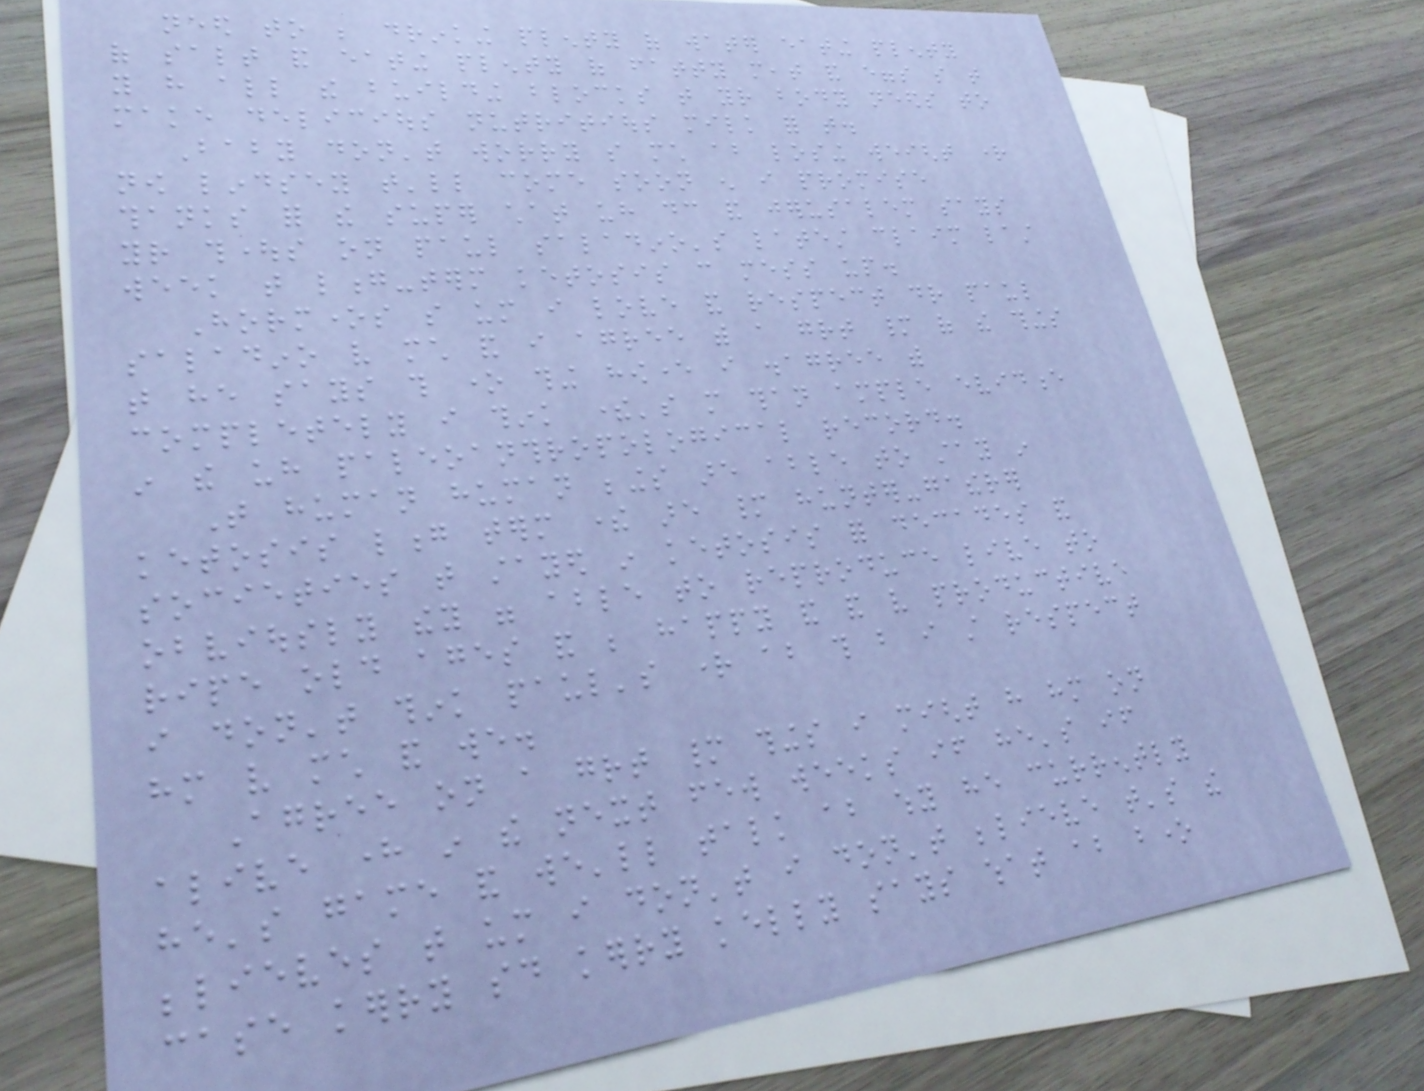need to be drinking plenty of water eating plenty
of salt and eating plenty of fatty meat and eggs so that
you have all the building blocks that your body needs to
make delicious nutritious milk for that.
Baby don't worry so much about losing weight right
now lindsey that'll come soon enough i promise
thanks for the super chat uh dc and jerusalem says
your thoughts on paul saladino's latest claim last
week that long-term ketosis can mess up.
Hormones so um i love and respect dr paul
saladino very much and i agree with a great many of the things
that he says this one thing however i disagree with
completely i think there's more than ample evidence
in the uh paleoanthropological record.
That human human beings are able to stay in
ketosis long term there are many hunter-gatherer
societies that stayed in ketosis for decades and
obviously they were able to reproduce live to
ripe old ages and be happy and and very productive
i don't think paul's right about this but i still respect
him very much and we.
Agree on a great many things i might have him on
alive here in the next few weeks if he's if
he's game and we'll talk about why he currently
believes that um i don't i don't believe that's the
case kerry said kerry kelly says what about bone
